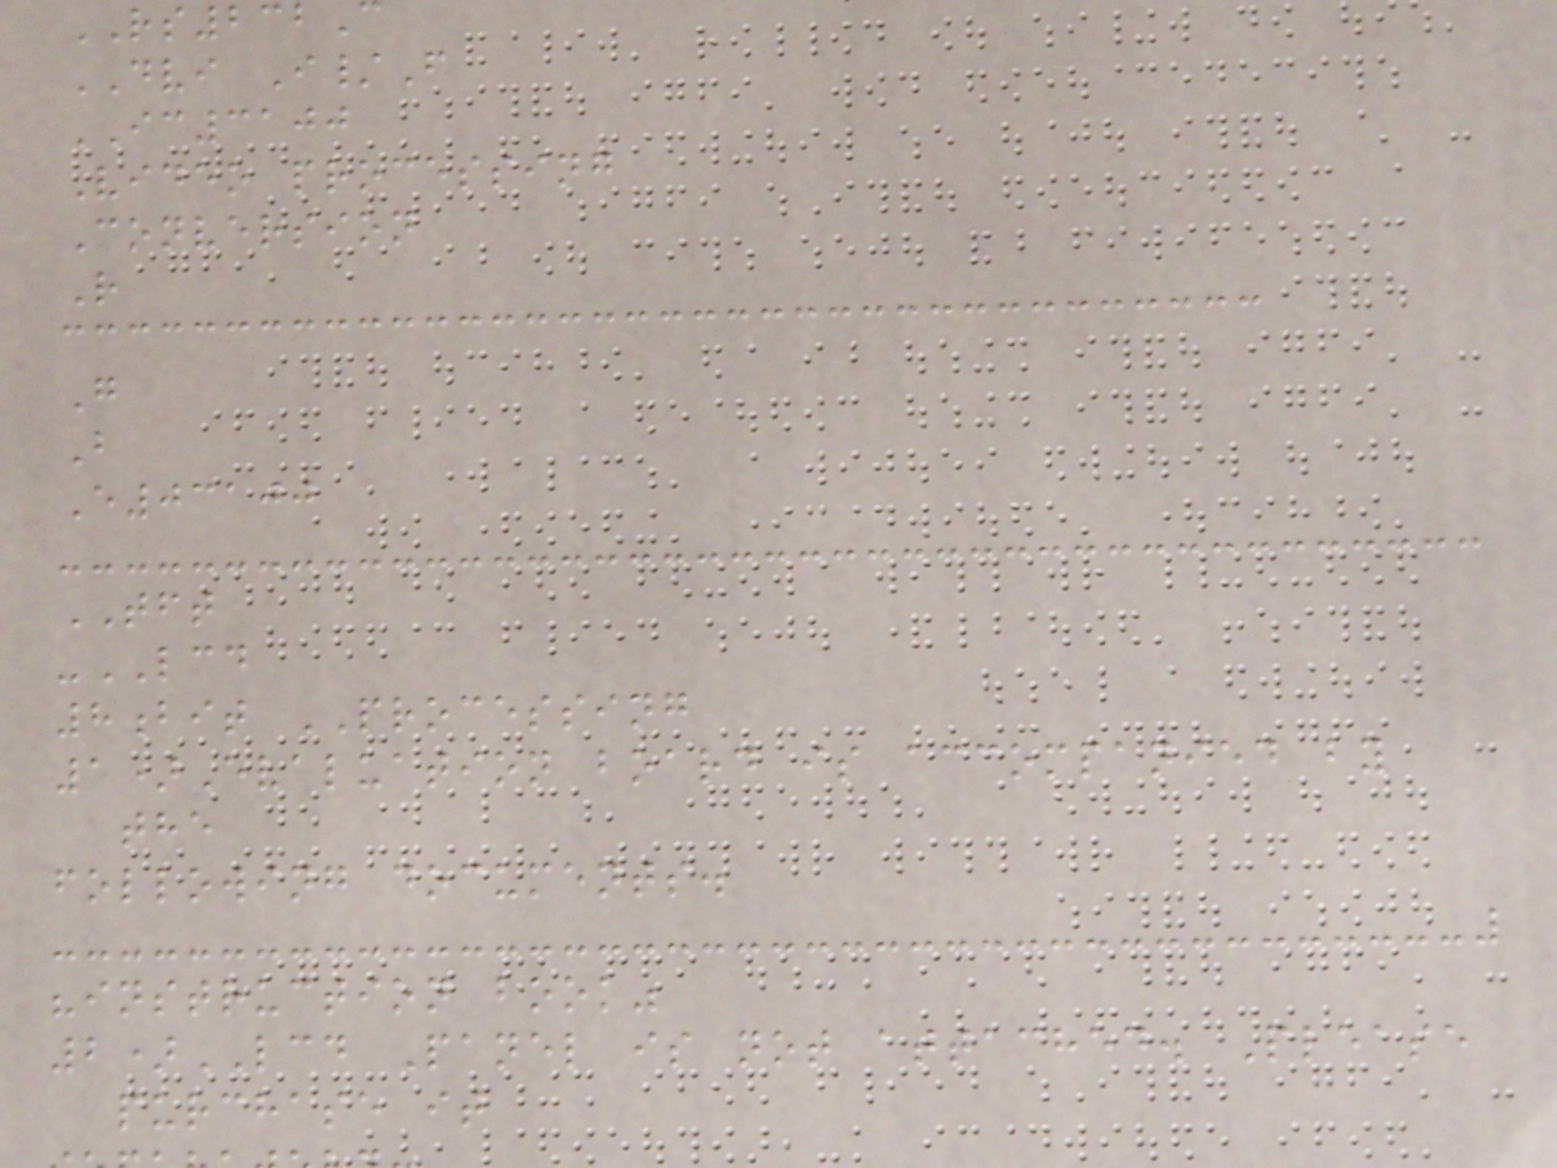RS232
DVI I/F
IC3100
Video processing
Conversion
R
G
B
E03100
TFT
-LCD
8bit PROCESSING
1)Evaluation board is accompanied by
the
following documents.
"instruction book"
2)LCD Panel is not attached. Please
purchase it
